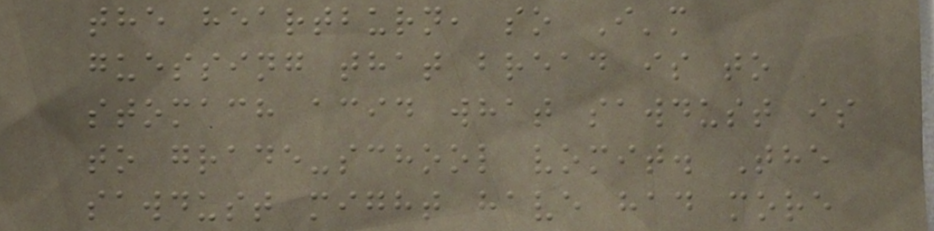the heartburn, so I'm
guessing that bread is to
stomach acid what sawdust is
to grade-school vomit. The
sawdust might have had more
